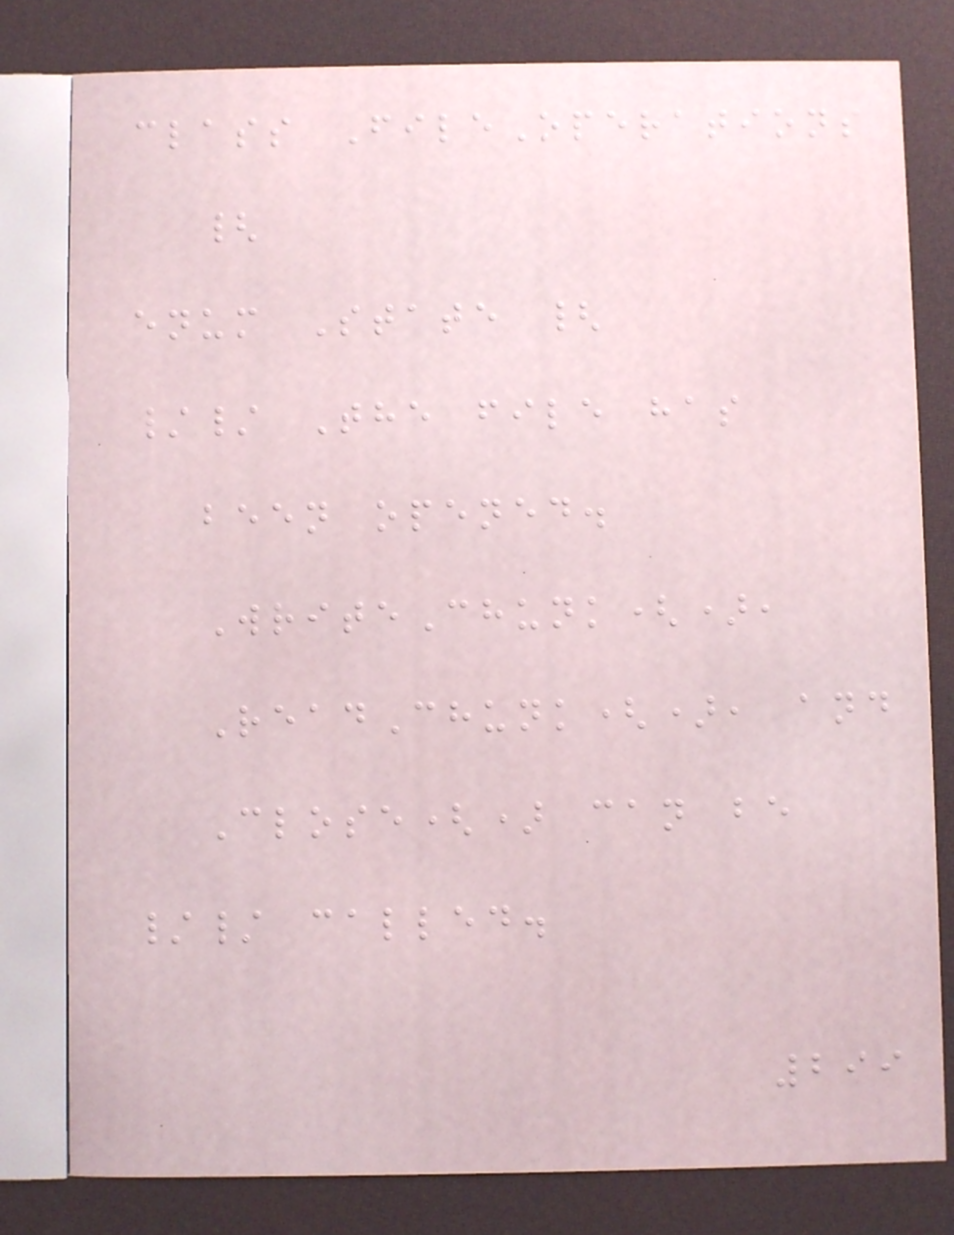class FileOperations
{
enum State {
// The file has
been opened.
WriteChunk(),
ReadChunk(), and
Close() can be
// called.
299
